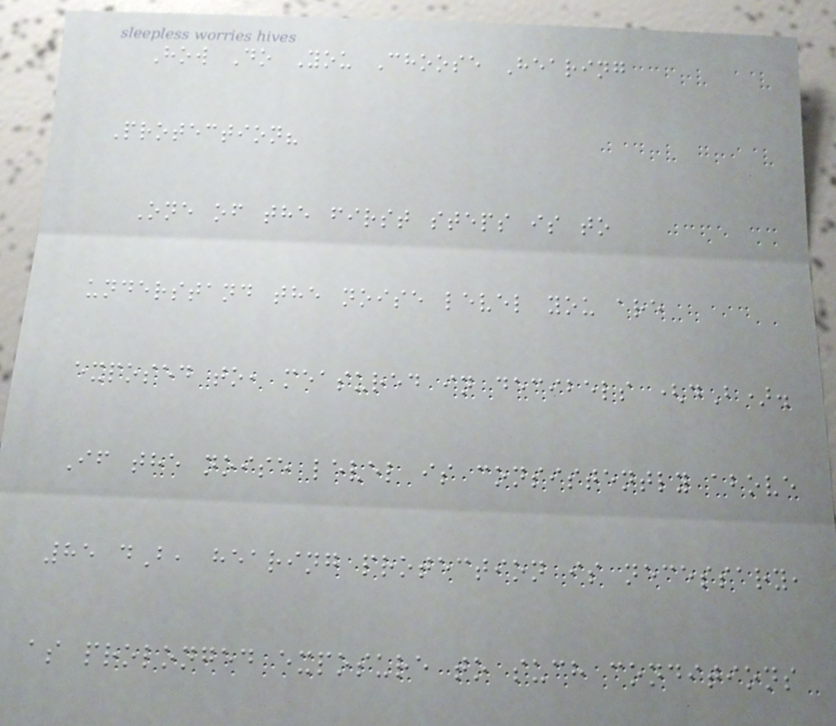How Do You Choose Hearing
Protection?
One of the first steps is to
understand the noise level you are
exposed to, measured in decibels (dB).
If the noise level is consistently above
85 dB, hearing protection is necessary,
as prolonged exposure to such conditions
